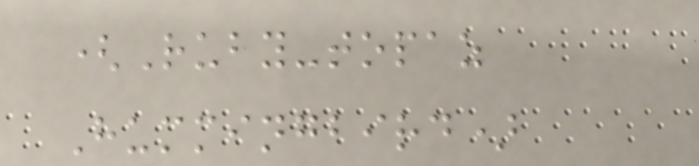(Ruby-topaz
Hummingbird)
